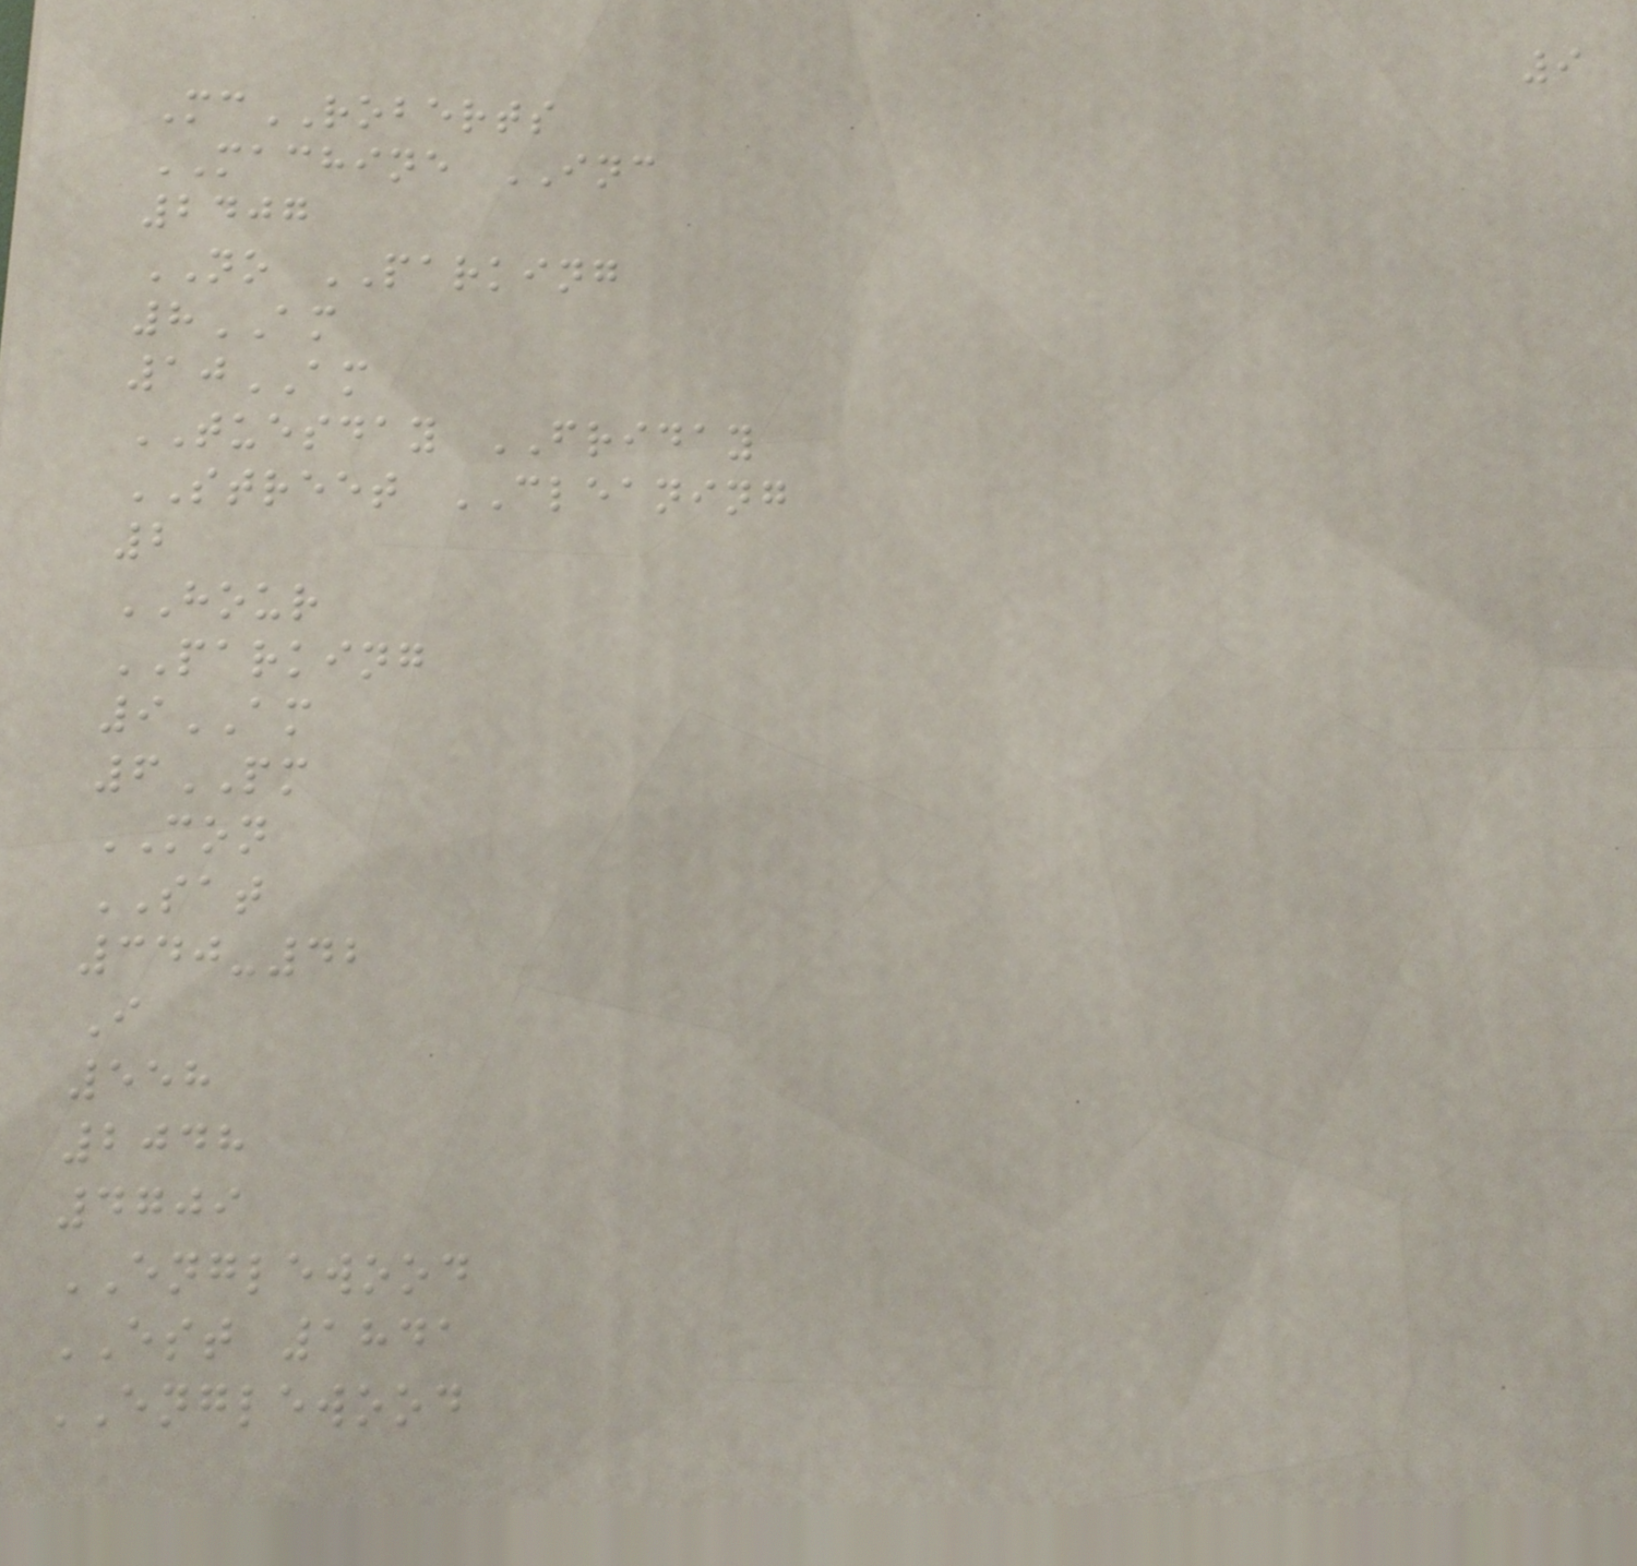9
McROBERTS
MACHINE INC
2407
NO PARKING
8AM
10AM
TUESDAY FRIDAY
STREET CLEANING
2
HOUR
PARKING
9AM
6PM
MON
SAT
340-42
I
558
2048
4709
ENGLEWOOD
EST 1841
ENGLEWOOD
